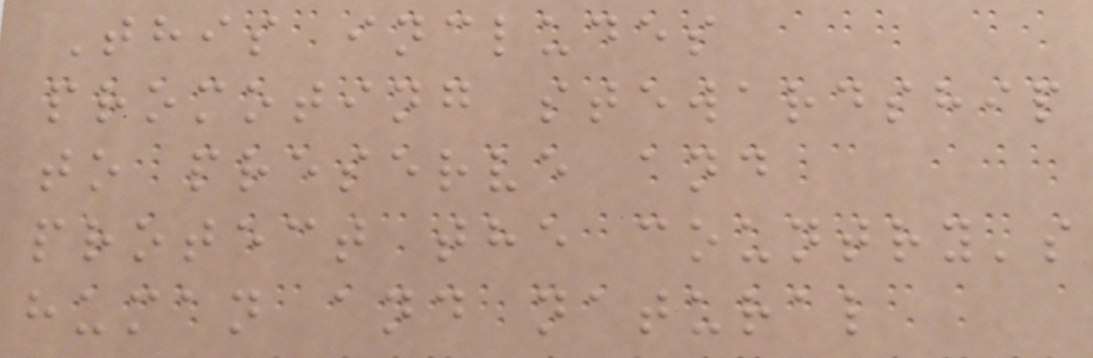This includes
promoting stewardship
to preserve and
protect the country's
human and natural
